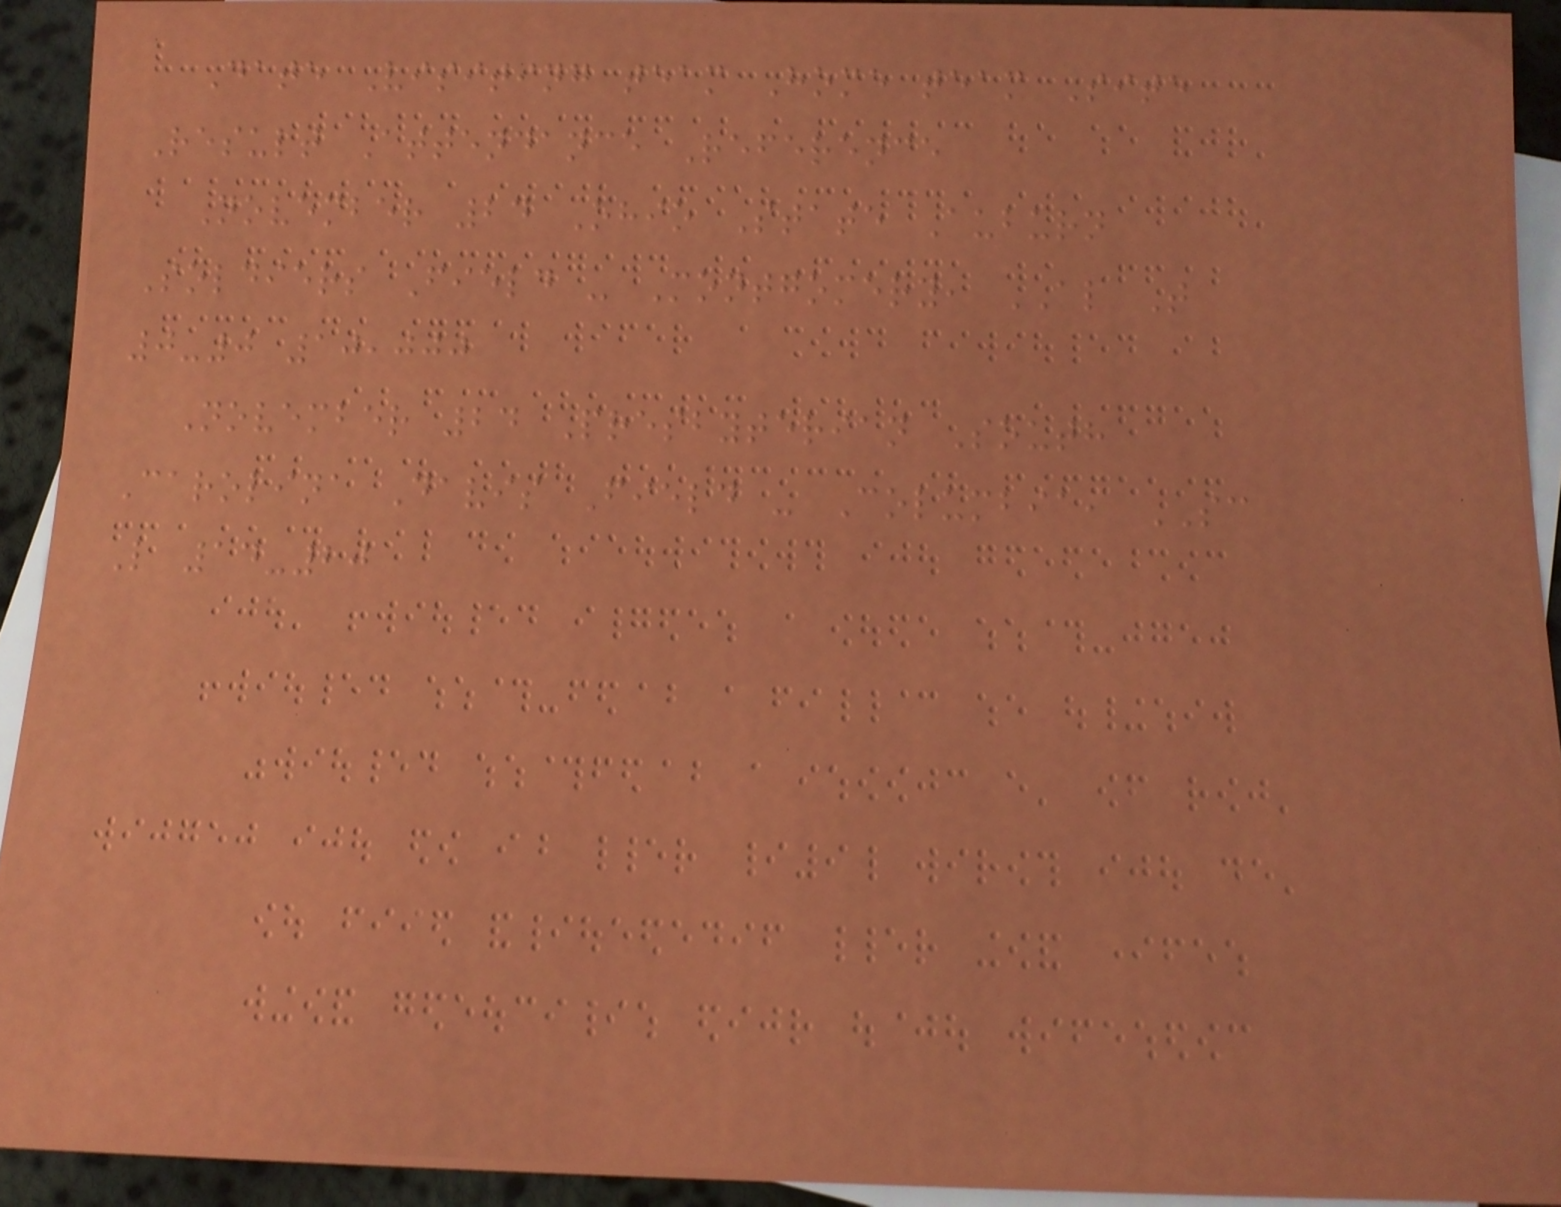Date Visiting team Home team Site
Result Attendance Reference
November 24 Ohio State Auburn
Soldiers Field - Montgomery, AL T
0-0 10,000
November 24 Presbyterian South
Carolina Davis Field - Columbia, SC
L 14-20
